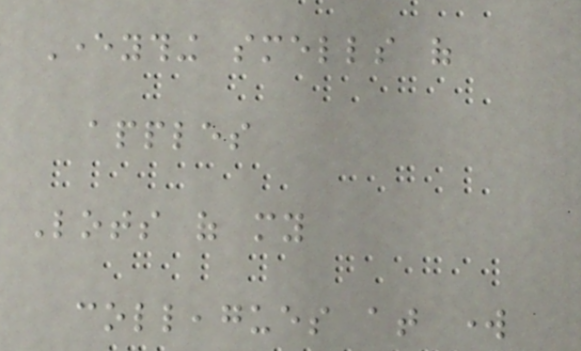Everything smells of
apples
Lots of my
colleagues at work
